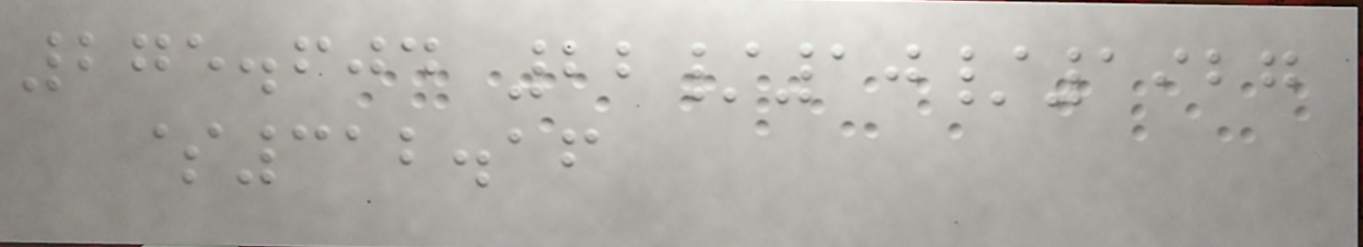275.604 22/10/1927
$312.16
